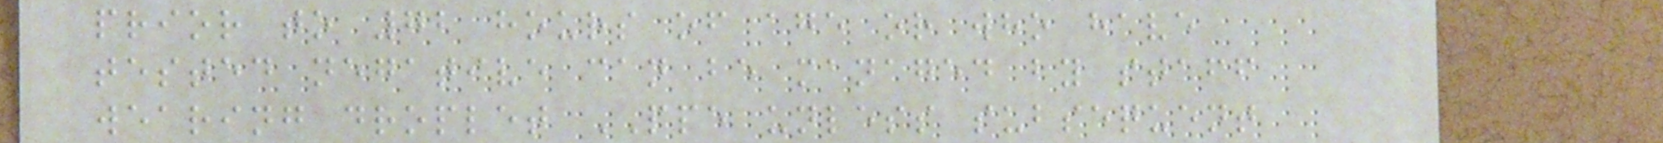prior to 72 hours of age or who have
tested negative can be managed by staff
wearing droplet PPE unless subsequent
